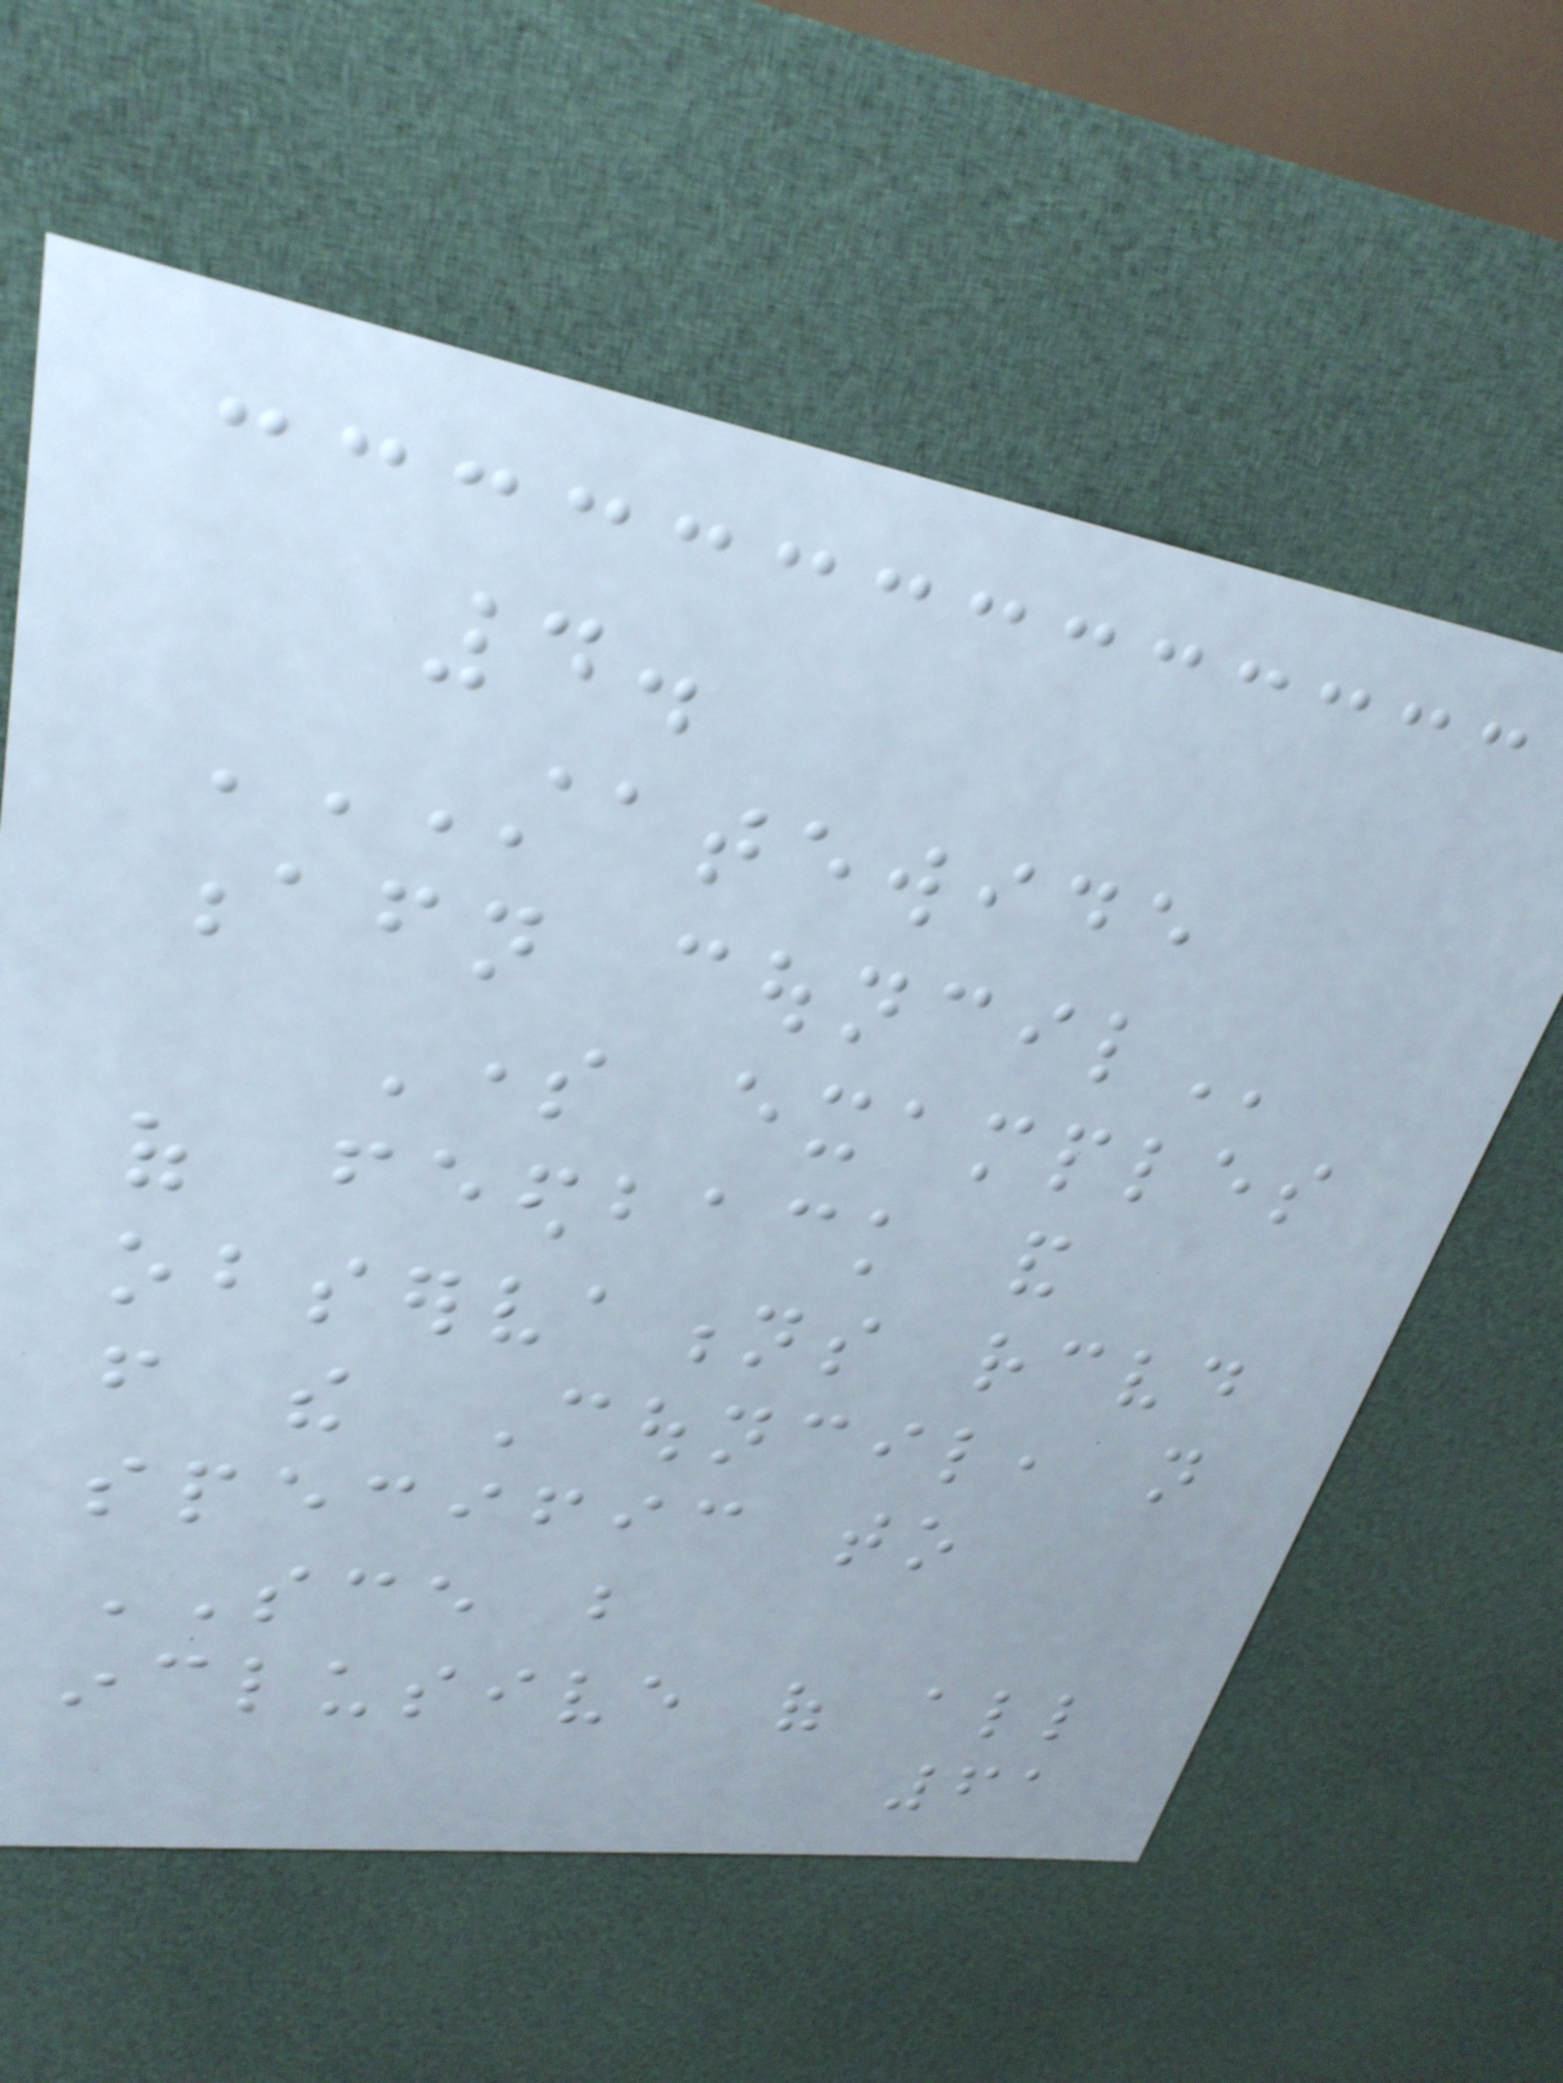4.
STATEWIDE
AFN COUNCIL
Some examples
of feedback and
observations received
from the Council, not
specific to
SCE but
inclusive of all
61
